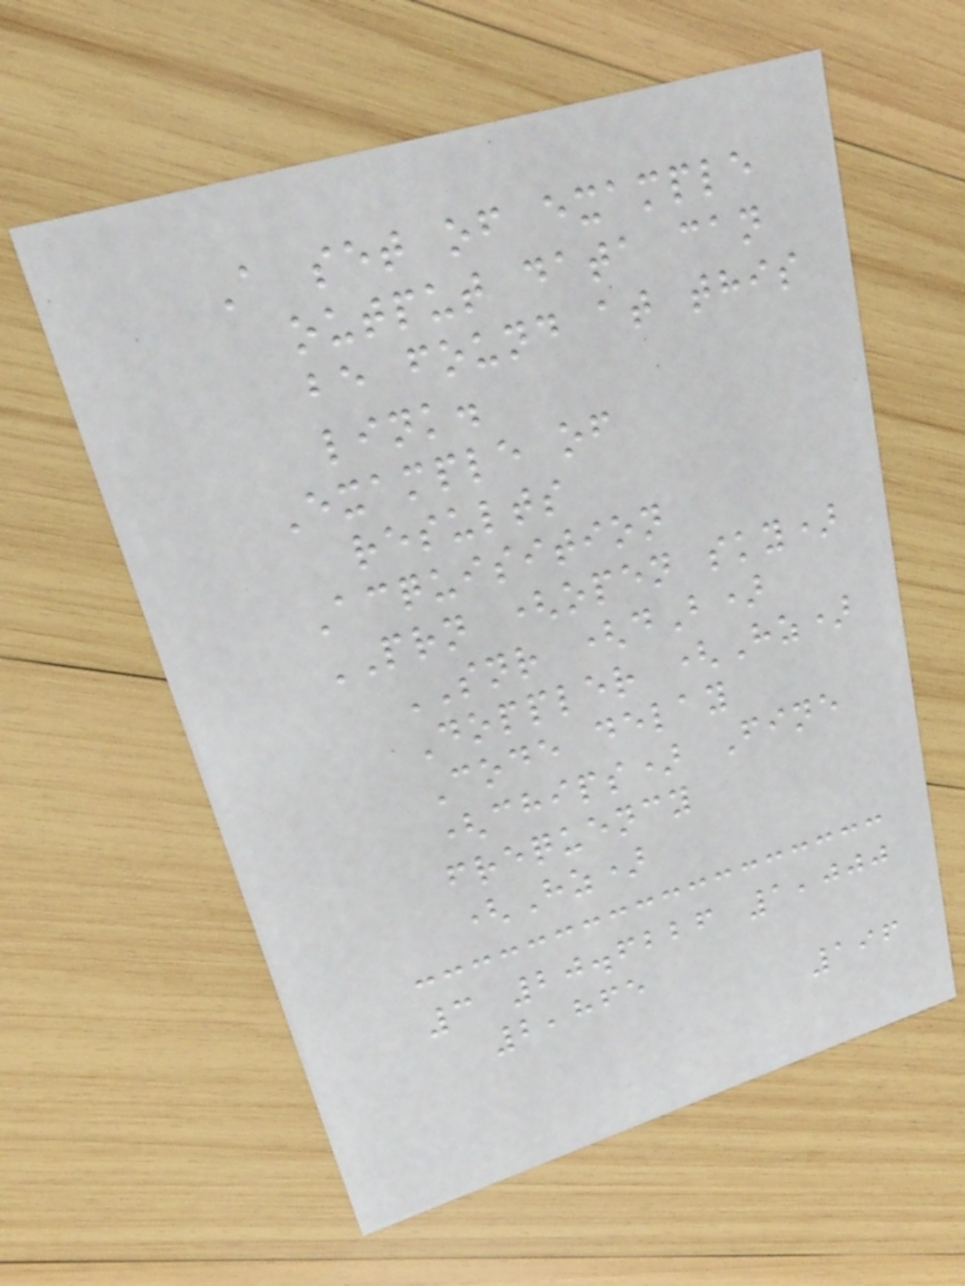A set of example
output data can
be found at this
link.
Example of
results
Acquisition
PRN (open sky)
SNR (dB)
Doppler (Hz)
Code delay
(chips) Fine
frequency
(Hz)
3 20.6226 1,000
2,865
196
